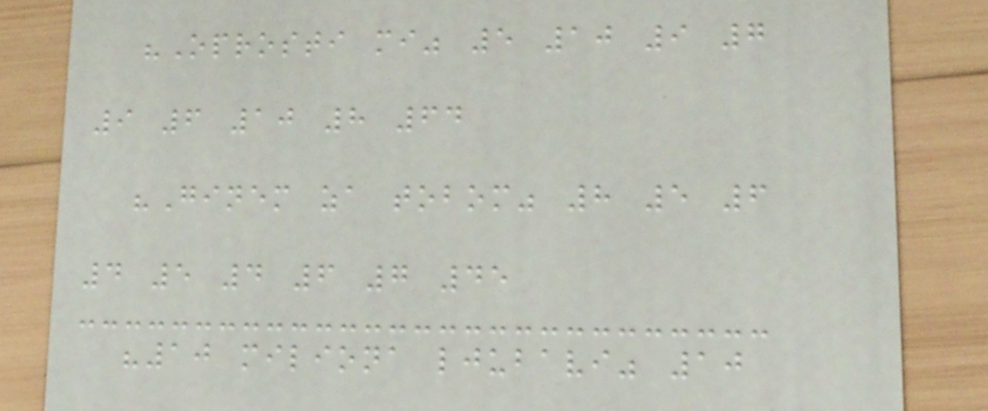"Oprosti mi" 5 10 9 7
9 6 10 8 64
"Ginem za tobom" 8 5 6
4 5 4 6 7 45
"10 miliona ljubavi" 10
